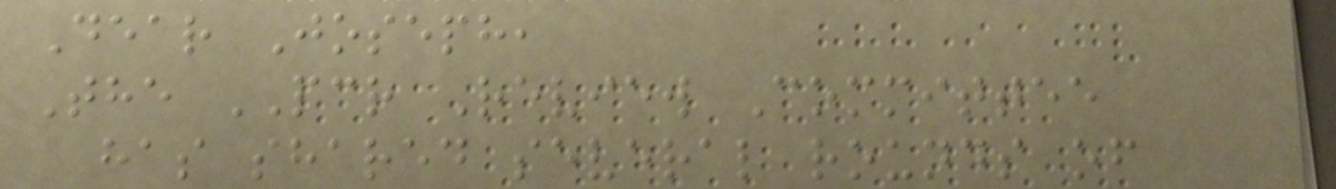Dear Joseph,
The PCR Review Committee
has shared several rounds of
